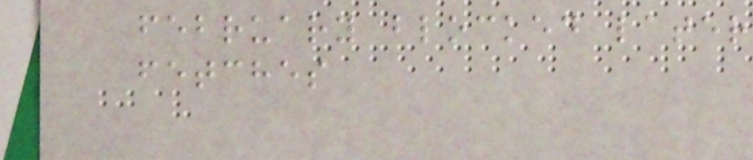february blocked later
fetches
